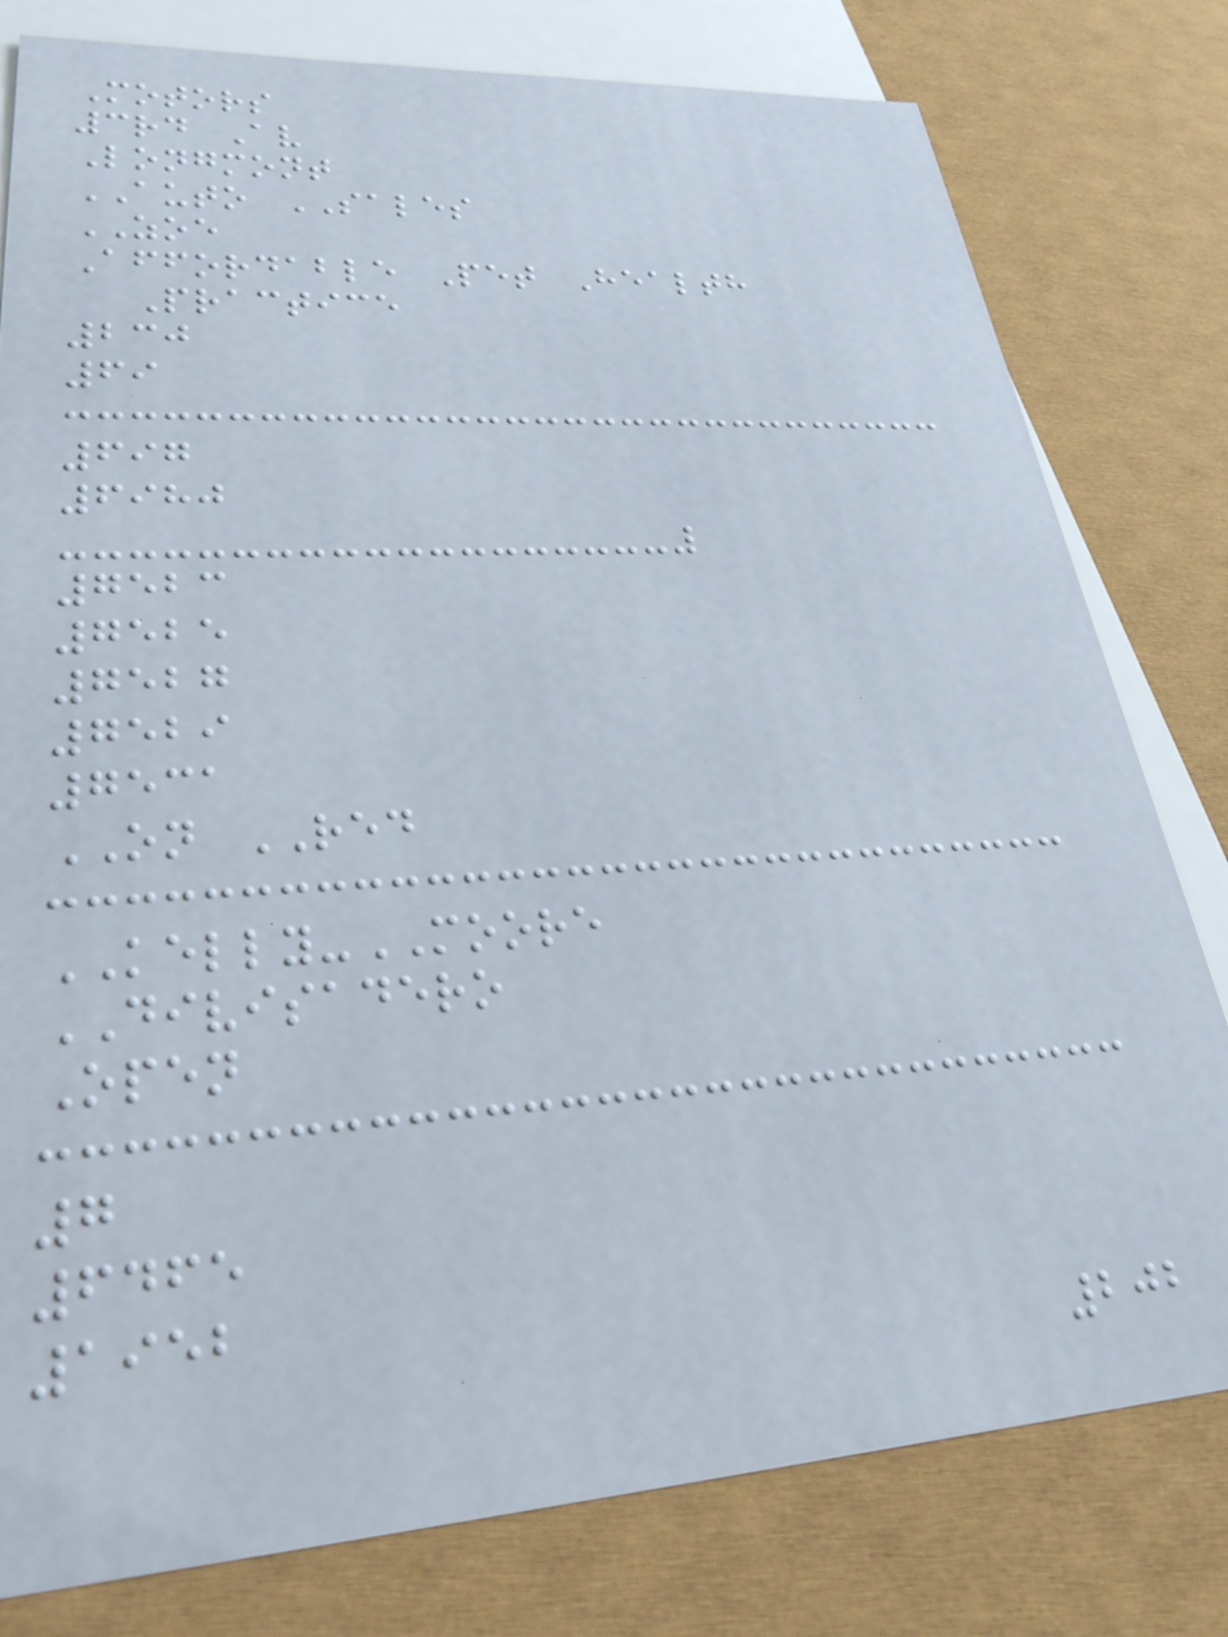Motors
3rd Av
Longmont
AUTO SALES
ZOE
Affordable Pet Health
Practice
230
69
697
6980
7523
7525
7527
7529
7531
ON RED
KELLY-MOORE
DIVISADERO
Open
7
6465
1952
202
